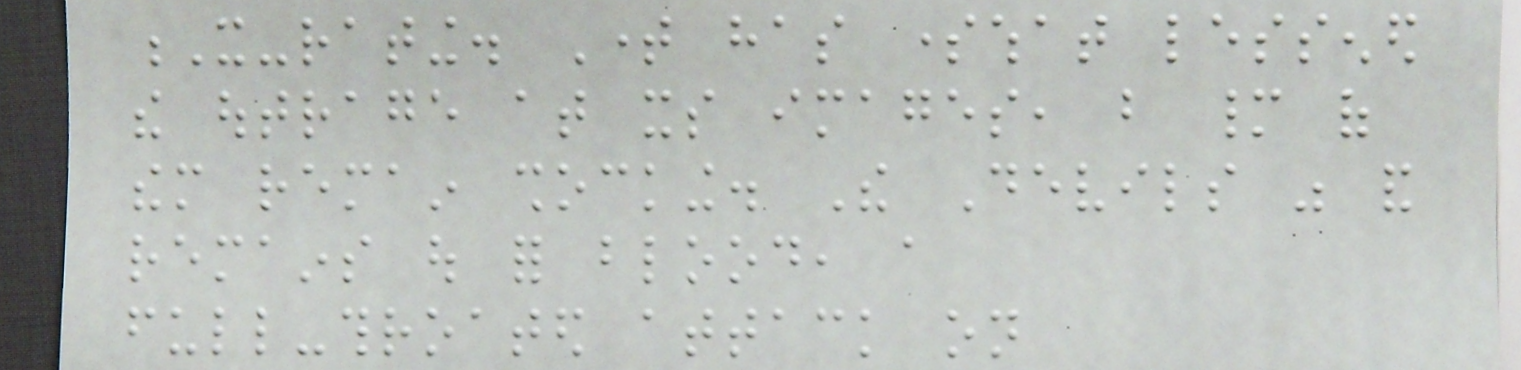X-rating. Time has somewhat lessened
the outrage at its images, but many of
them remain shocking. The Devils was and
remains out for blood, a
full-throated attack on
